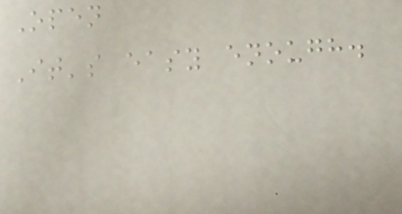Open
It's easy enough.
